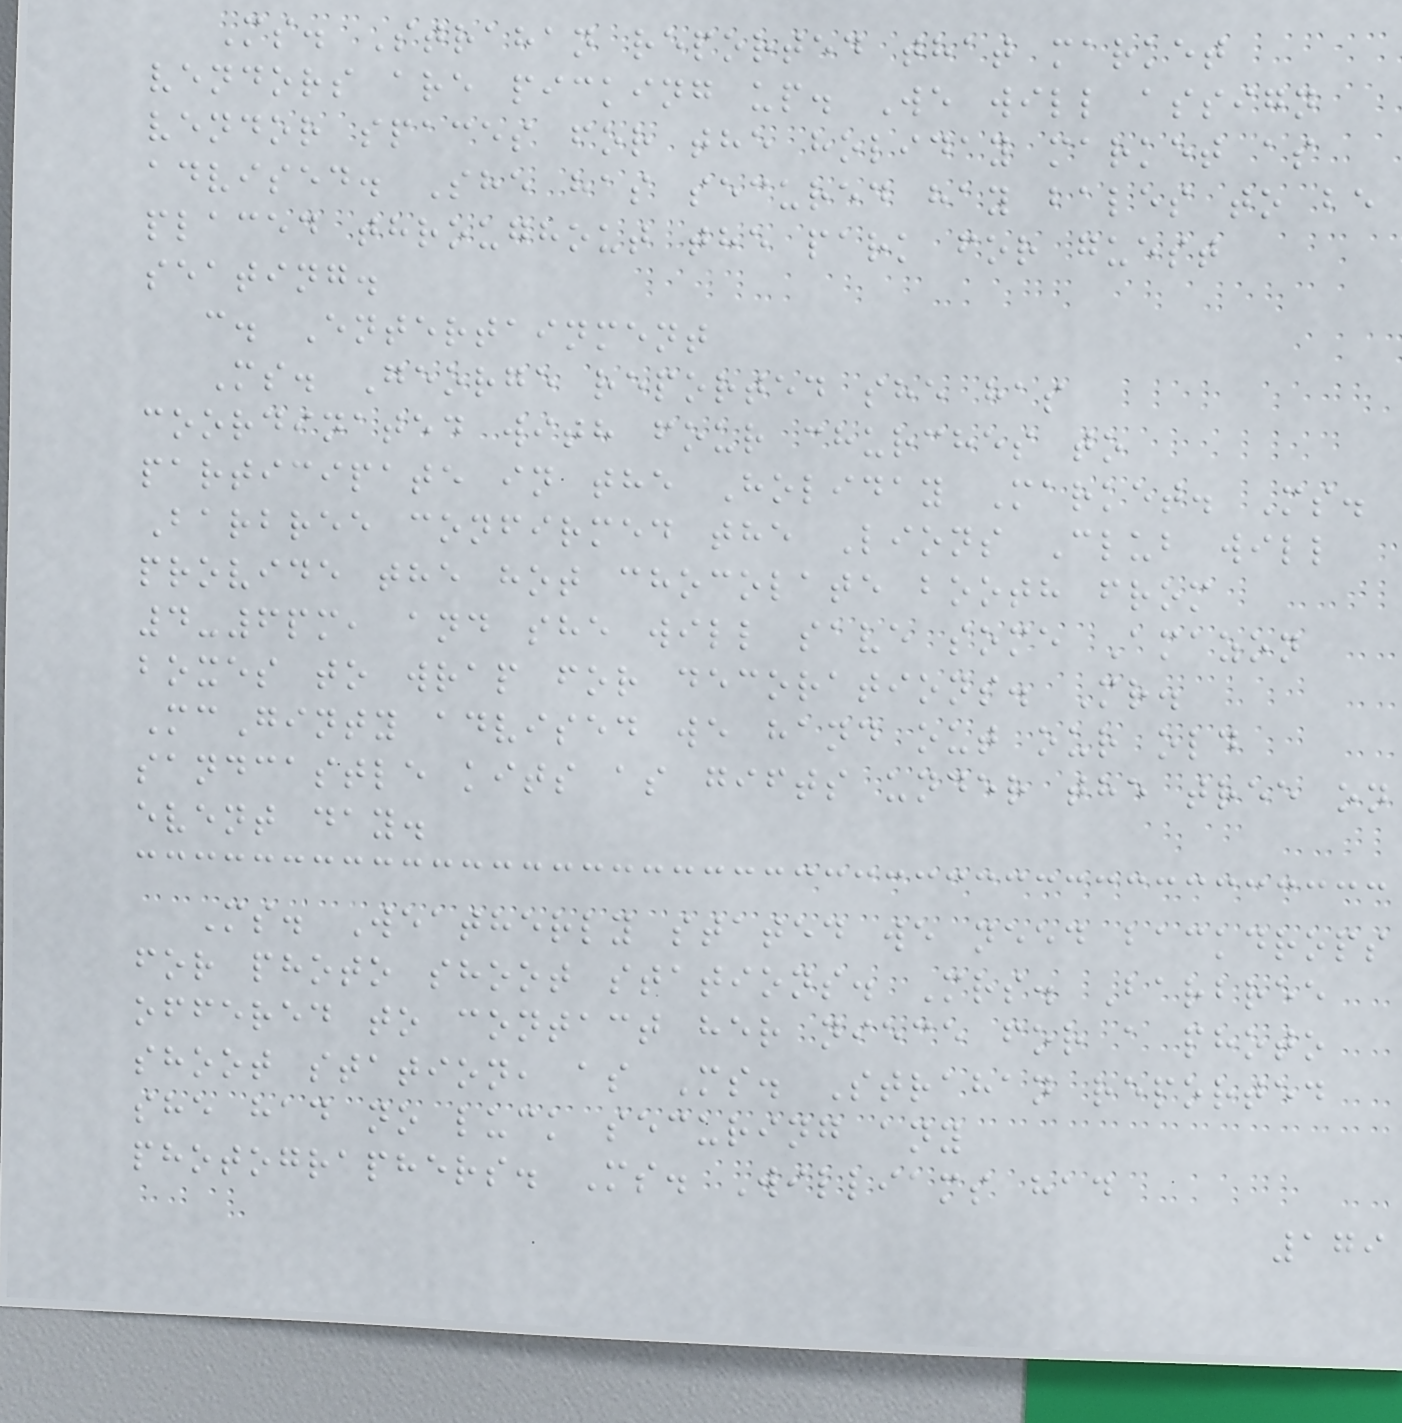Ms. Strahan reported that market
vendors are picking up. We will assign
vendor spaces for the holiday market as
advised. She has secured hay bales to be
placed throughout the park for guest
seating.
c. Entertainment
Ms. George reported she has
coordinated with four churches to
participate in the Holiday Market. Ms.
Barbree confirmed the Lions Club will
provide the hot chocolate booth from
4-6pm, and she will save some Amazon
boxes to wrap for decorations. Mr.
McGinty advised we hand out our old
sandcastle kits as gifts under the tree on
event day.
Ms. Weatherly stated we need backdrops
for photo shoot stations. Mrs. Barbree
offered to contact her niece for a photo
shoot station, as Ms. Strahan reported
she had no luck securing any
photographers. Ms. Williams had
179
